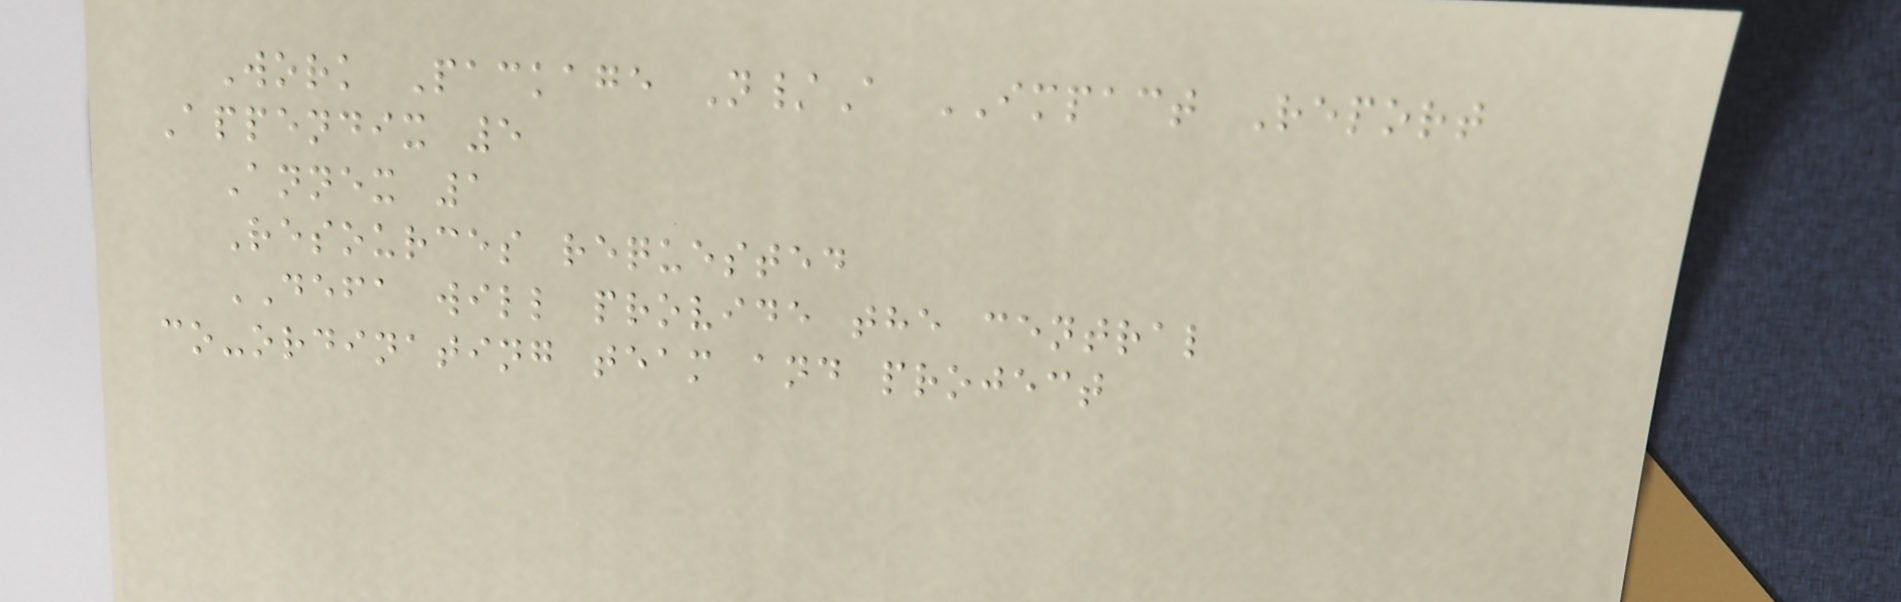Work Package N/A IMPACT Report
Appendix 5
Annex 1
Resources requested
DEFA will provide the central
co-ordinating team and project
